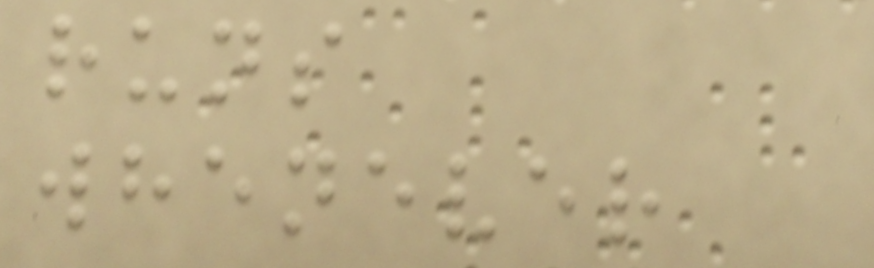runs
whenever
